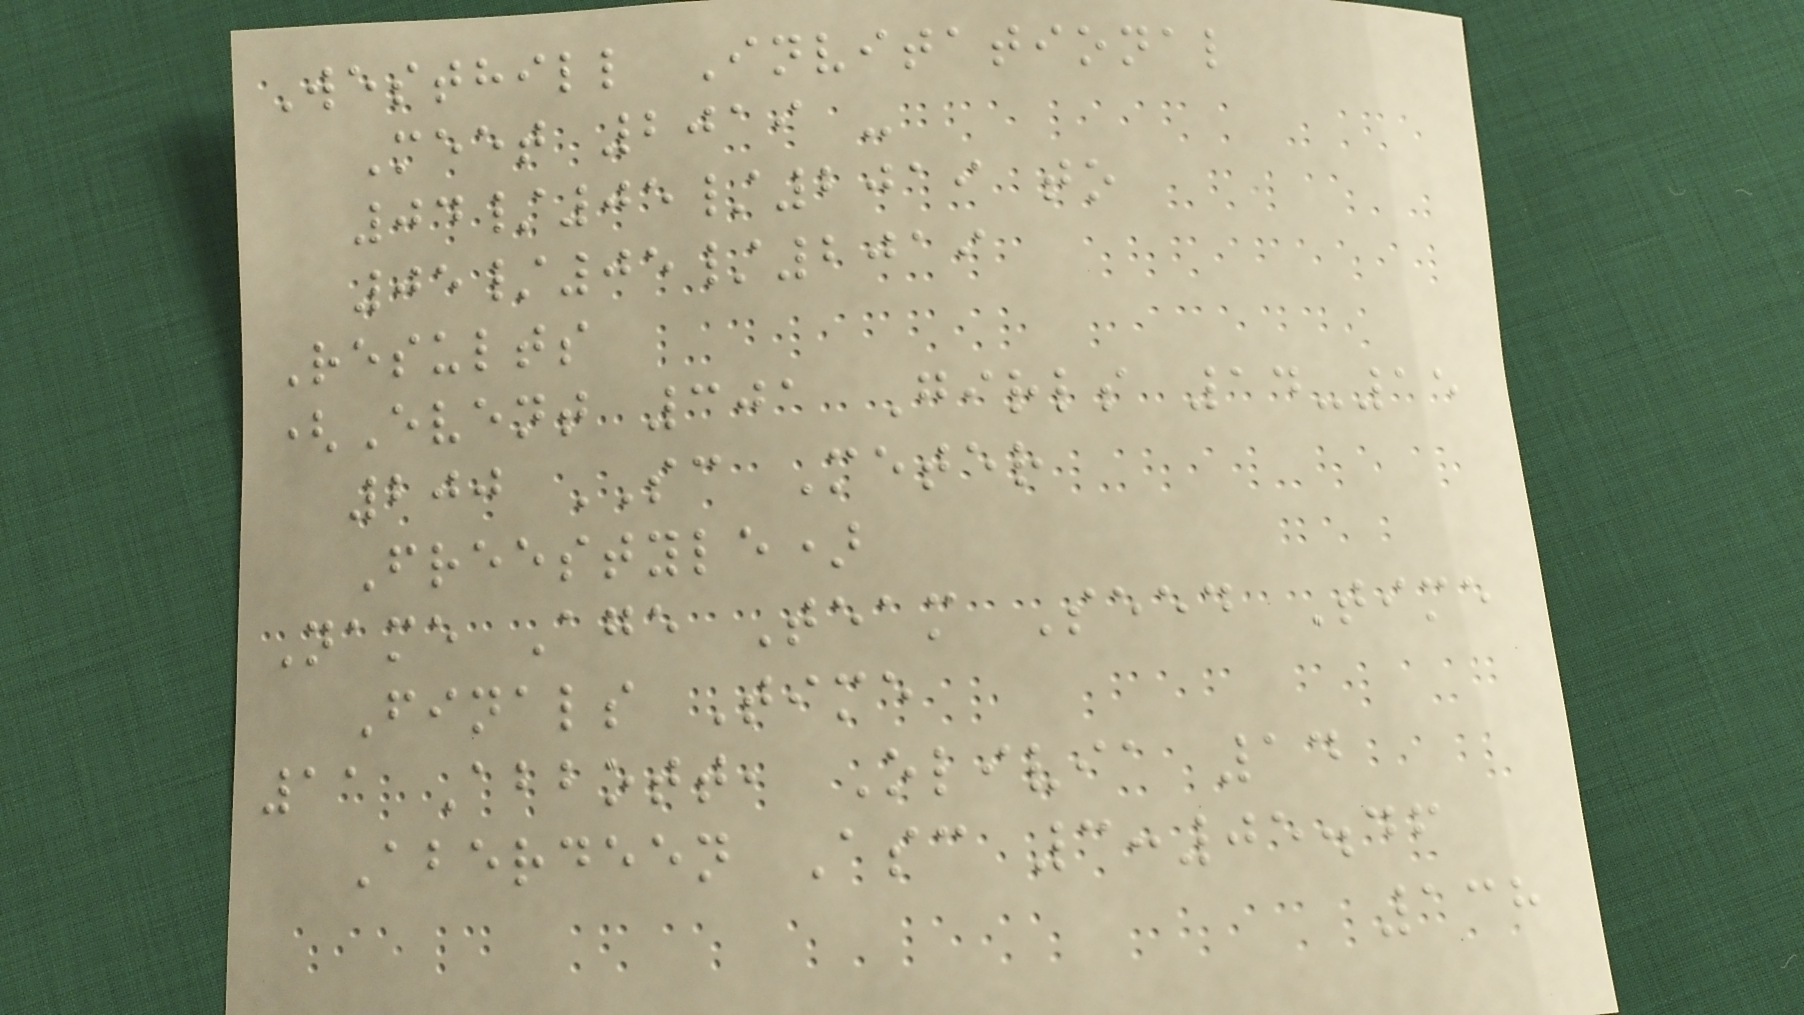Westhill Invitational
Meet 2019 -
04/05/2019 to
05/05/2019
Results
(Event 301 Girls 14-15
200 SC Meter
Freestyle)
Name Age Team Seed Time
Finals Time
11 Abbott, Olivia 14
Aberdeen Asc 3:05.46
138
